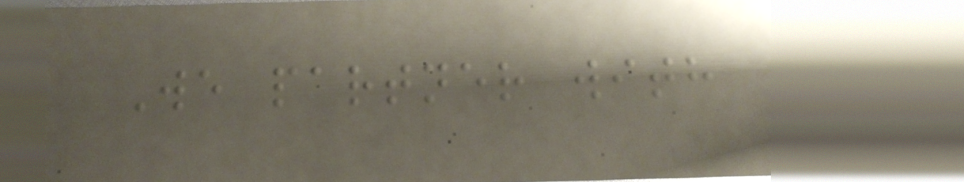We partner with
